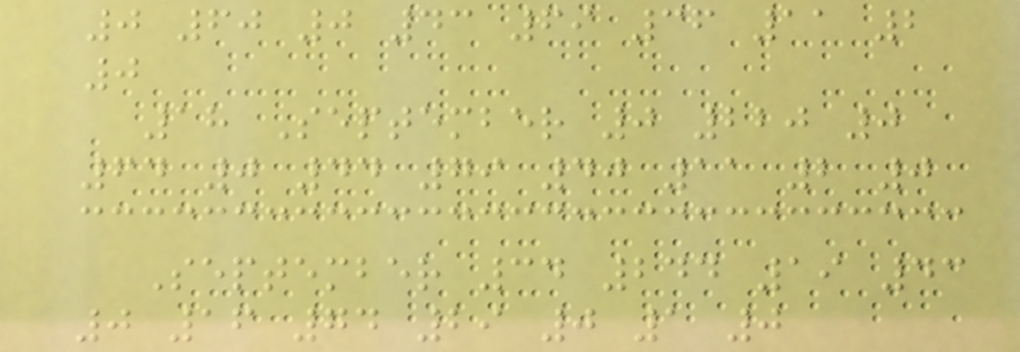0 60 0 43 69 36 11 2
0
18 September 0 220 0
64 0 44 79 40 11 2 0
September 34 244 19 43
0 16 74 29 0 1 0
